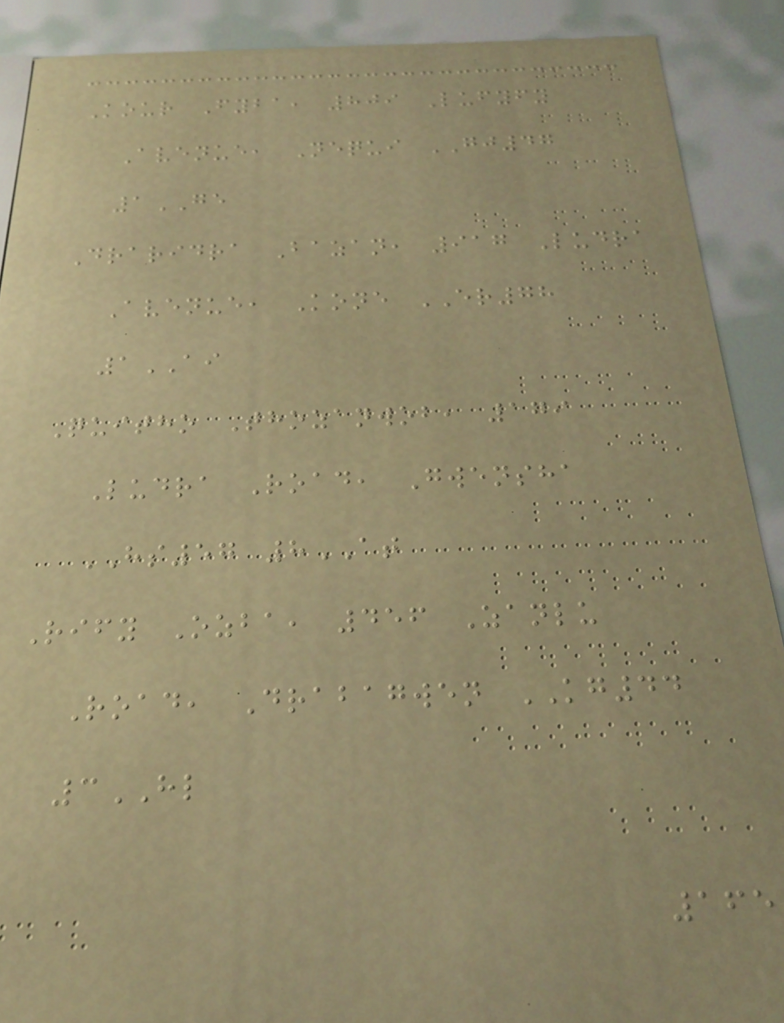Kour Fyba, 809 Lufyfy
Avenue, Nequi GJ47
1GE
Draridra Bazan, 917 Ludra
Avenue, Kone ER78
1AI
Quitho Thozanwob, 179
Ludra Road, Gwensha
HS57 8AT
Rify Ozba, 456 Zanlu
Road, Drabagwen KG44
3HL
165
